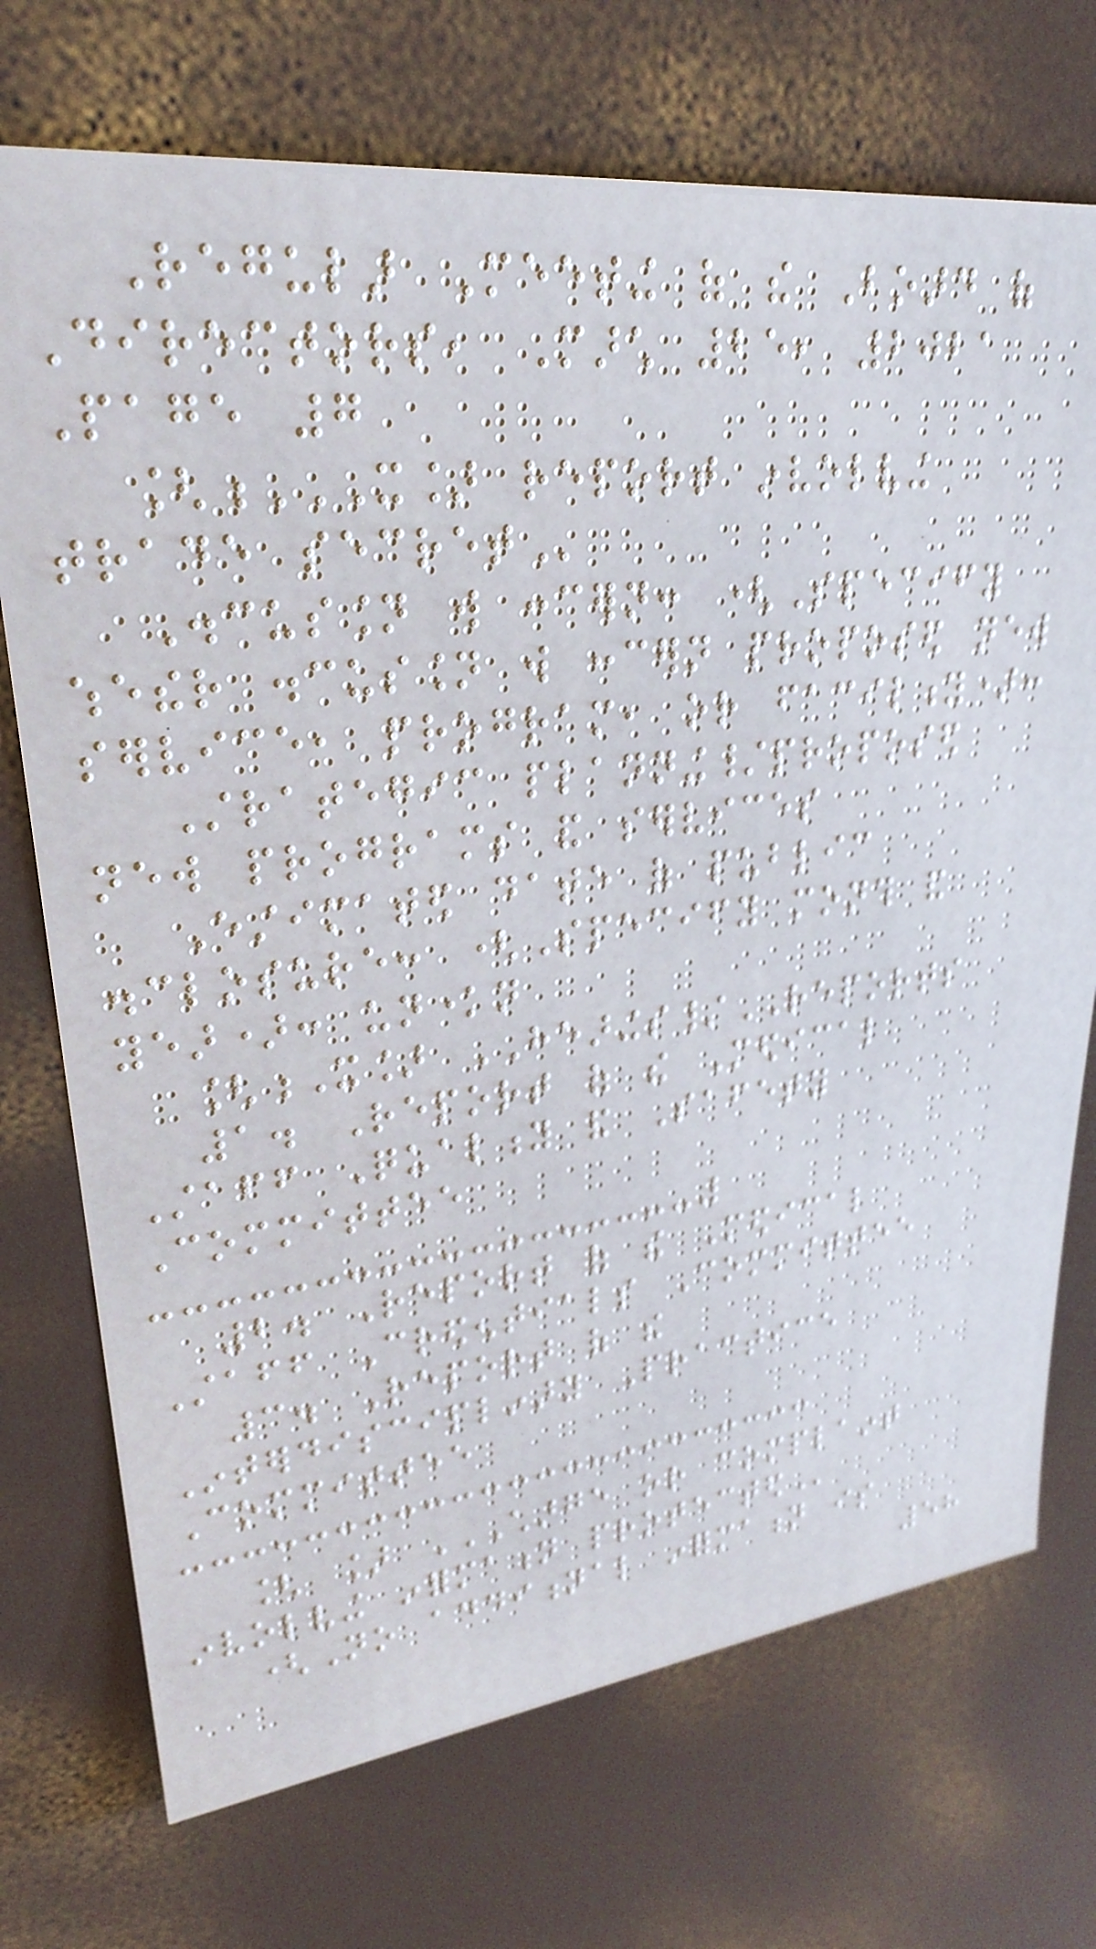Regular Meeting of the Board of
Directors, March 25, 2021
Page 7
[X] REPORT INVOLVING
TRADE SECRET
Discussion will concern: (Specify
whether discussion will concern proposed new
service, program, or facility):
Strategic planning/proposed
new programs and services
Estimated date of public
disclosure: (Specify month and
year): unknown
[X] HEARINGS/REPORTS
1. Report of the Medical
Staff Quality and Safety
Committee
2. Report of the Medical
Staff Credentials Committee
3. Report of the
Interdisciplinary Practice
Committee
[ ] CHARGE OR COMPLAINT
INVOLVING INFORMATION PROTECTED
(No additional information is
58
